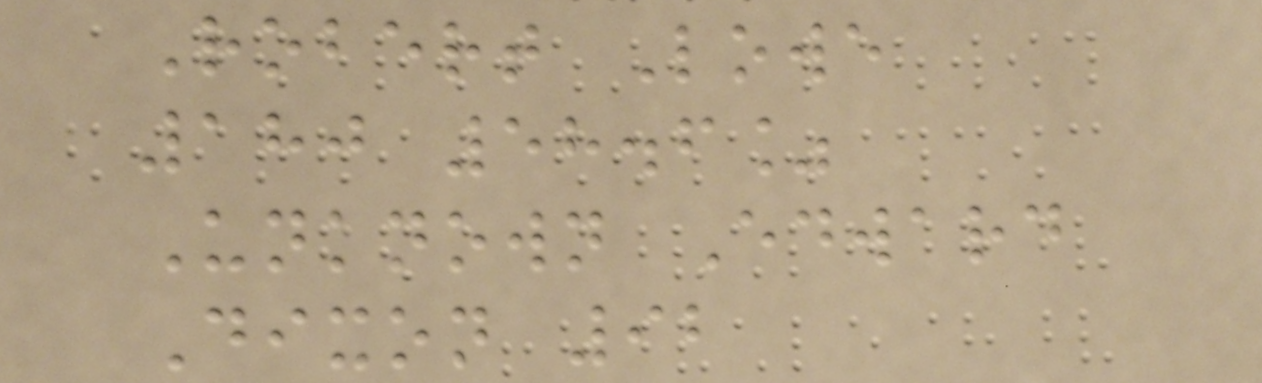Robert Lowe
180 58.6%
Unknown Edward
Dixon 92
